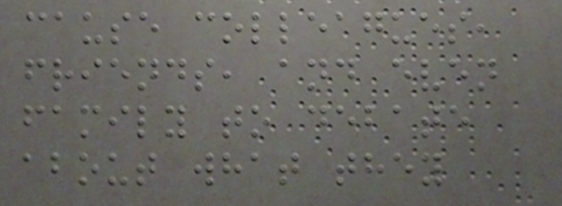cause colleagues,
friends, and even
family to debate
about what they
